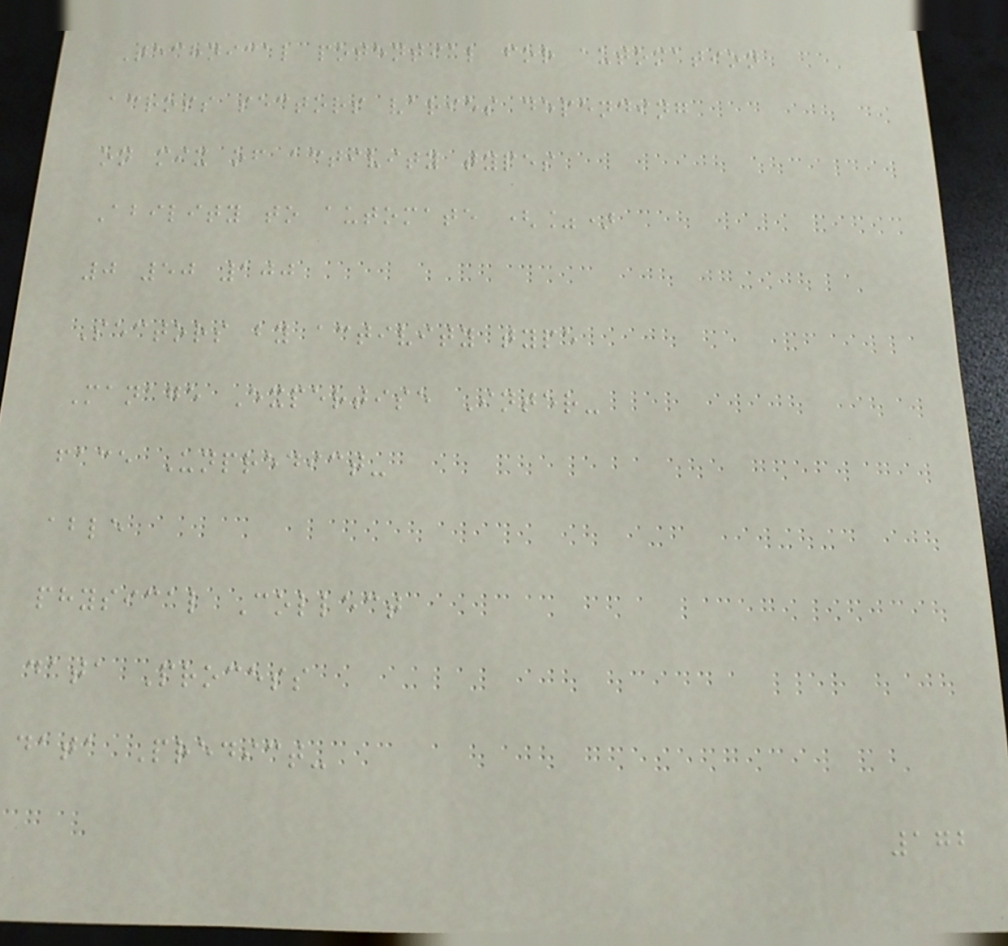Technical potential for automation
across sectors varies depending
on mix of activity types
Ability to automate (%)
0 50 100
Sectors by activity type
Manage Expertise Inter-
face Unpredict-
able
physical Collect
data Process
data Predict-
172
